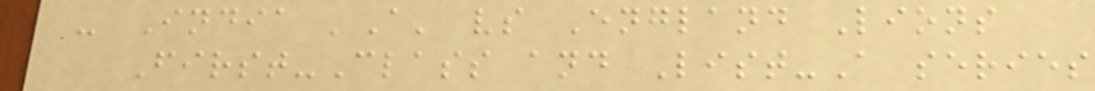- India 'A' vs England Lions
First-Class and List-A series
